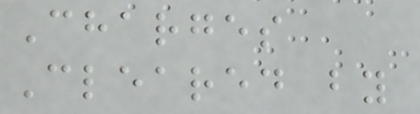Charges
Cleared by
